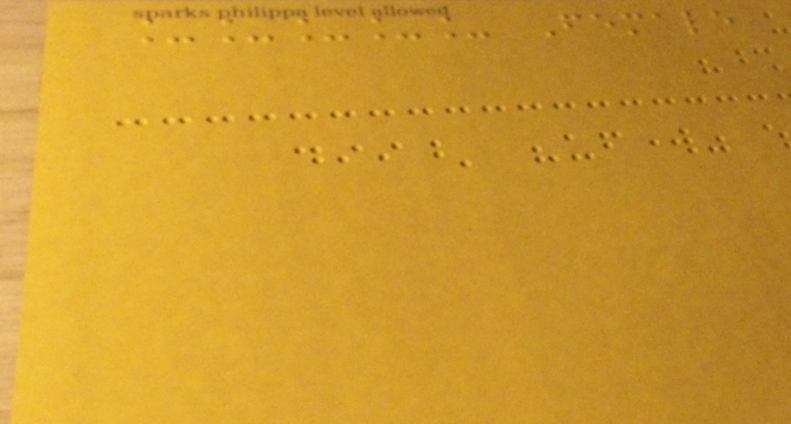_____ Female
